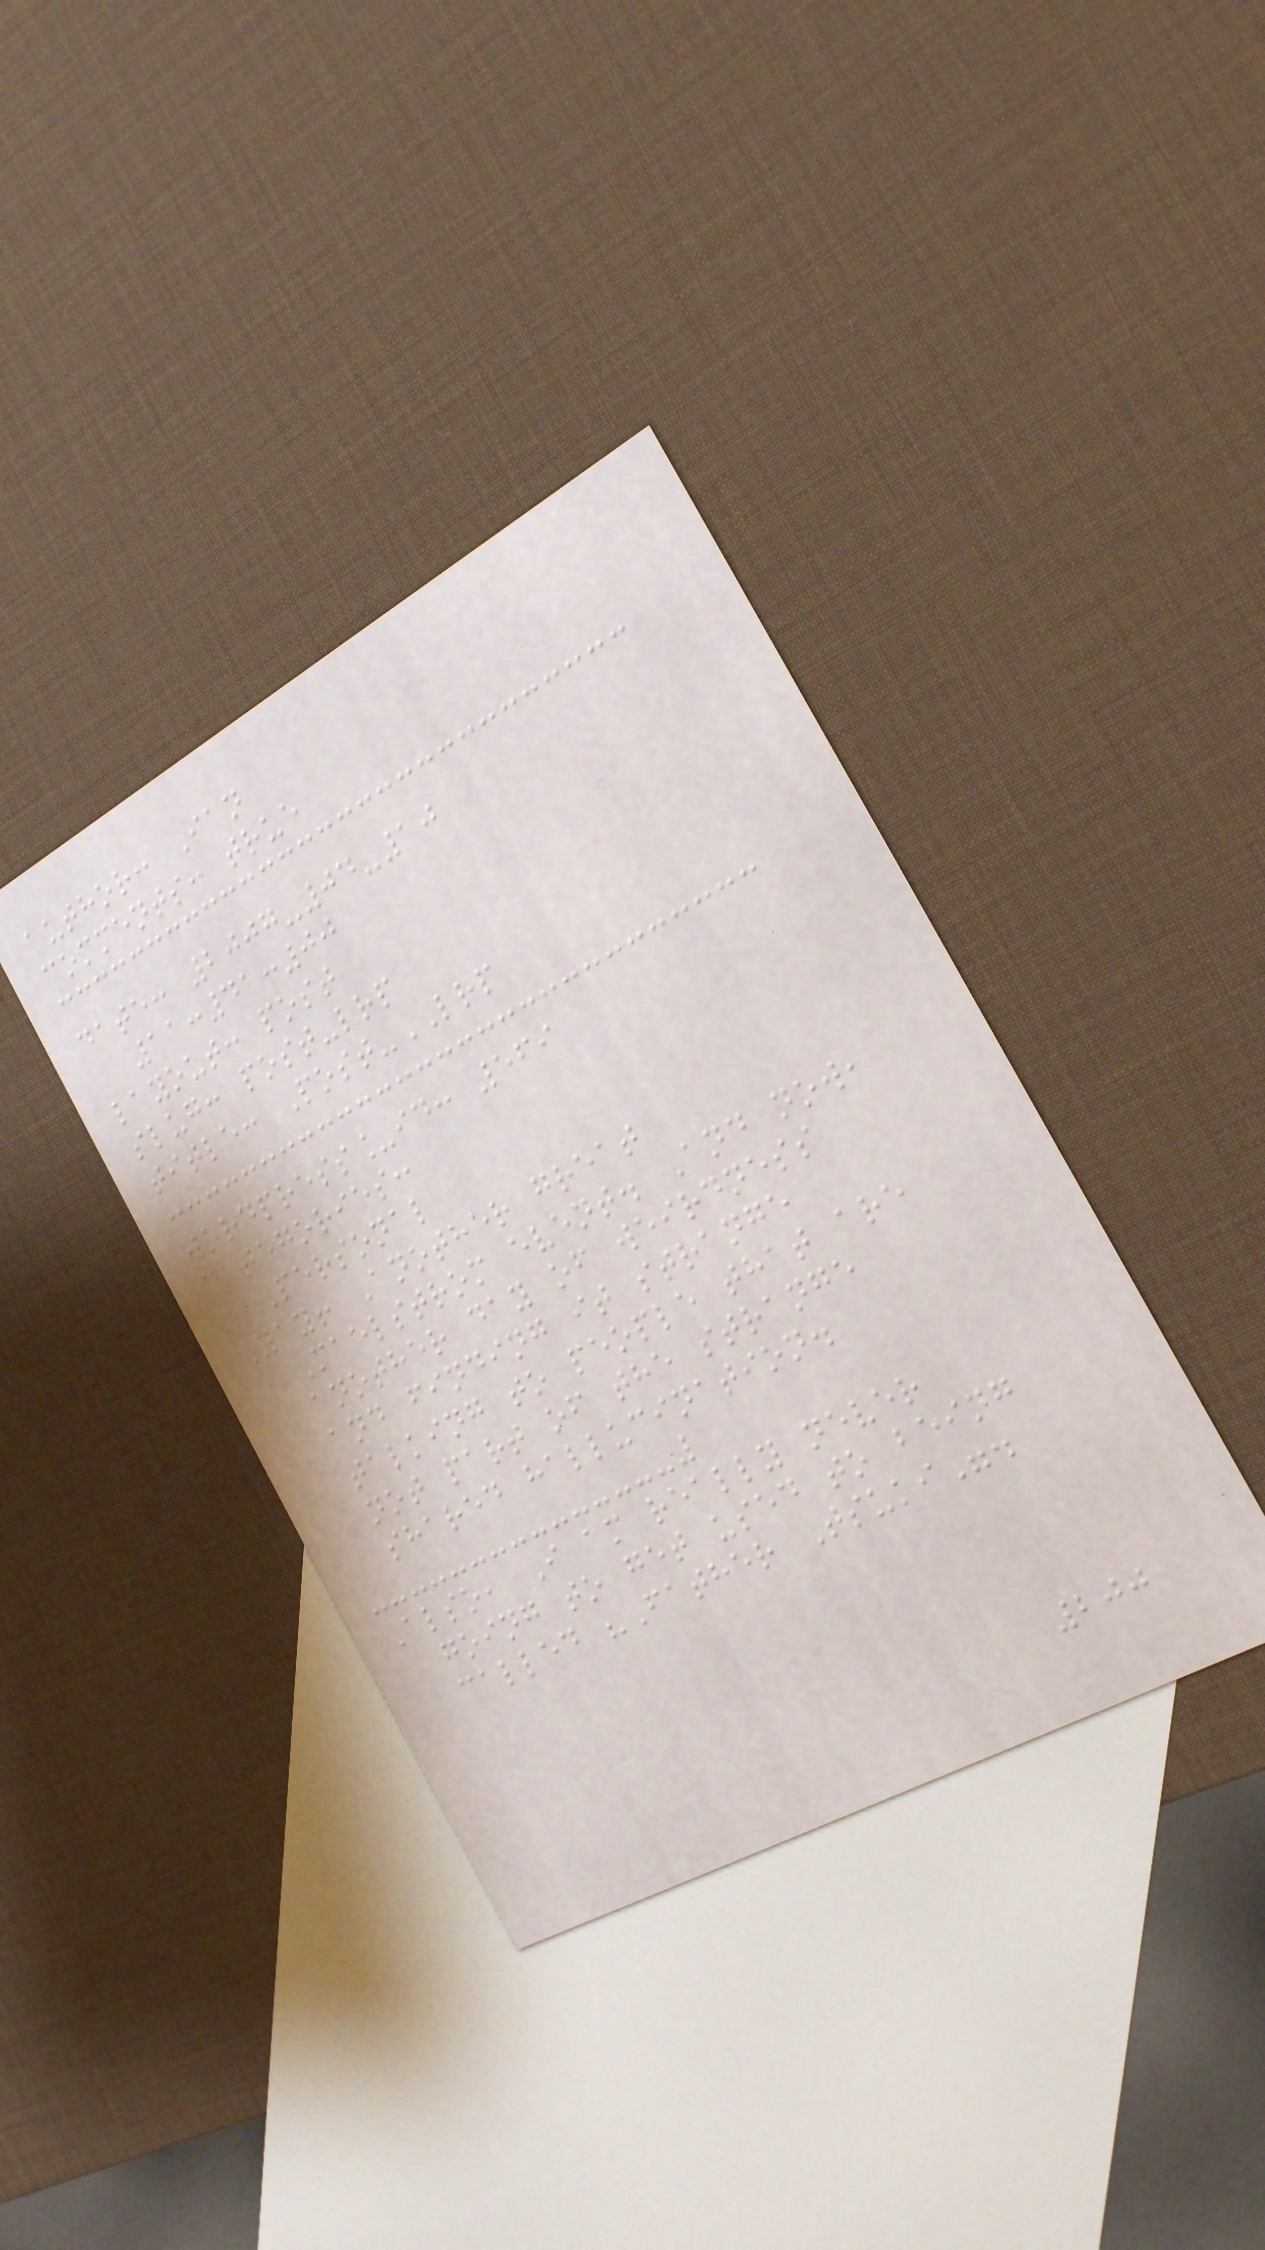author: Ian
comments: true
date: 2007-04-10
11:41:00
layout: post
slug: post-lrp
title: Post-LRP
wordpress_id: 569
categories:
- Personal
Yay! Another great
Maelstrom event. And now,
another day of weirdness
and finding it strange
talking to people that are
not part of the strange
shared hallucination.
Also, I am really never
going to get used to being
called "Father Tsuki".
200
